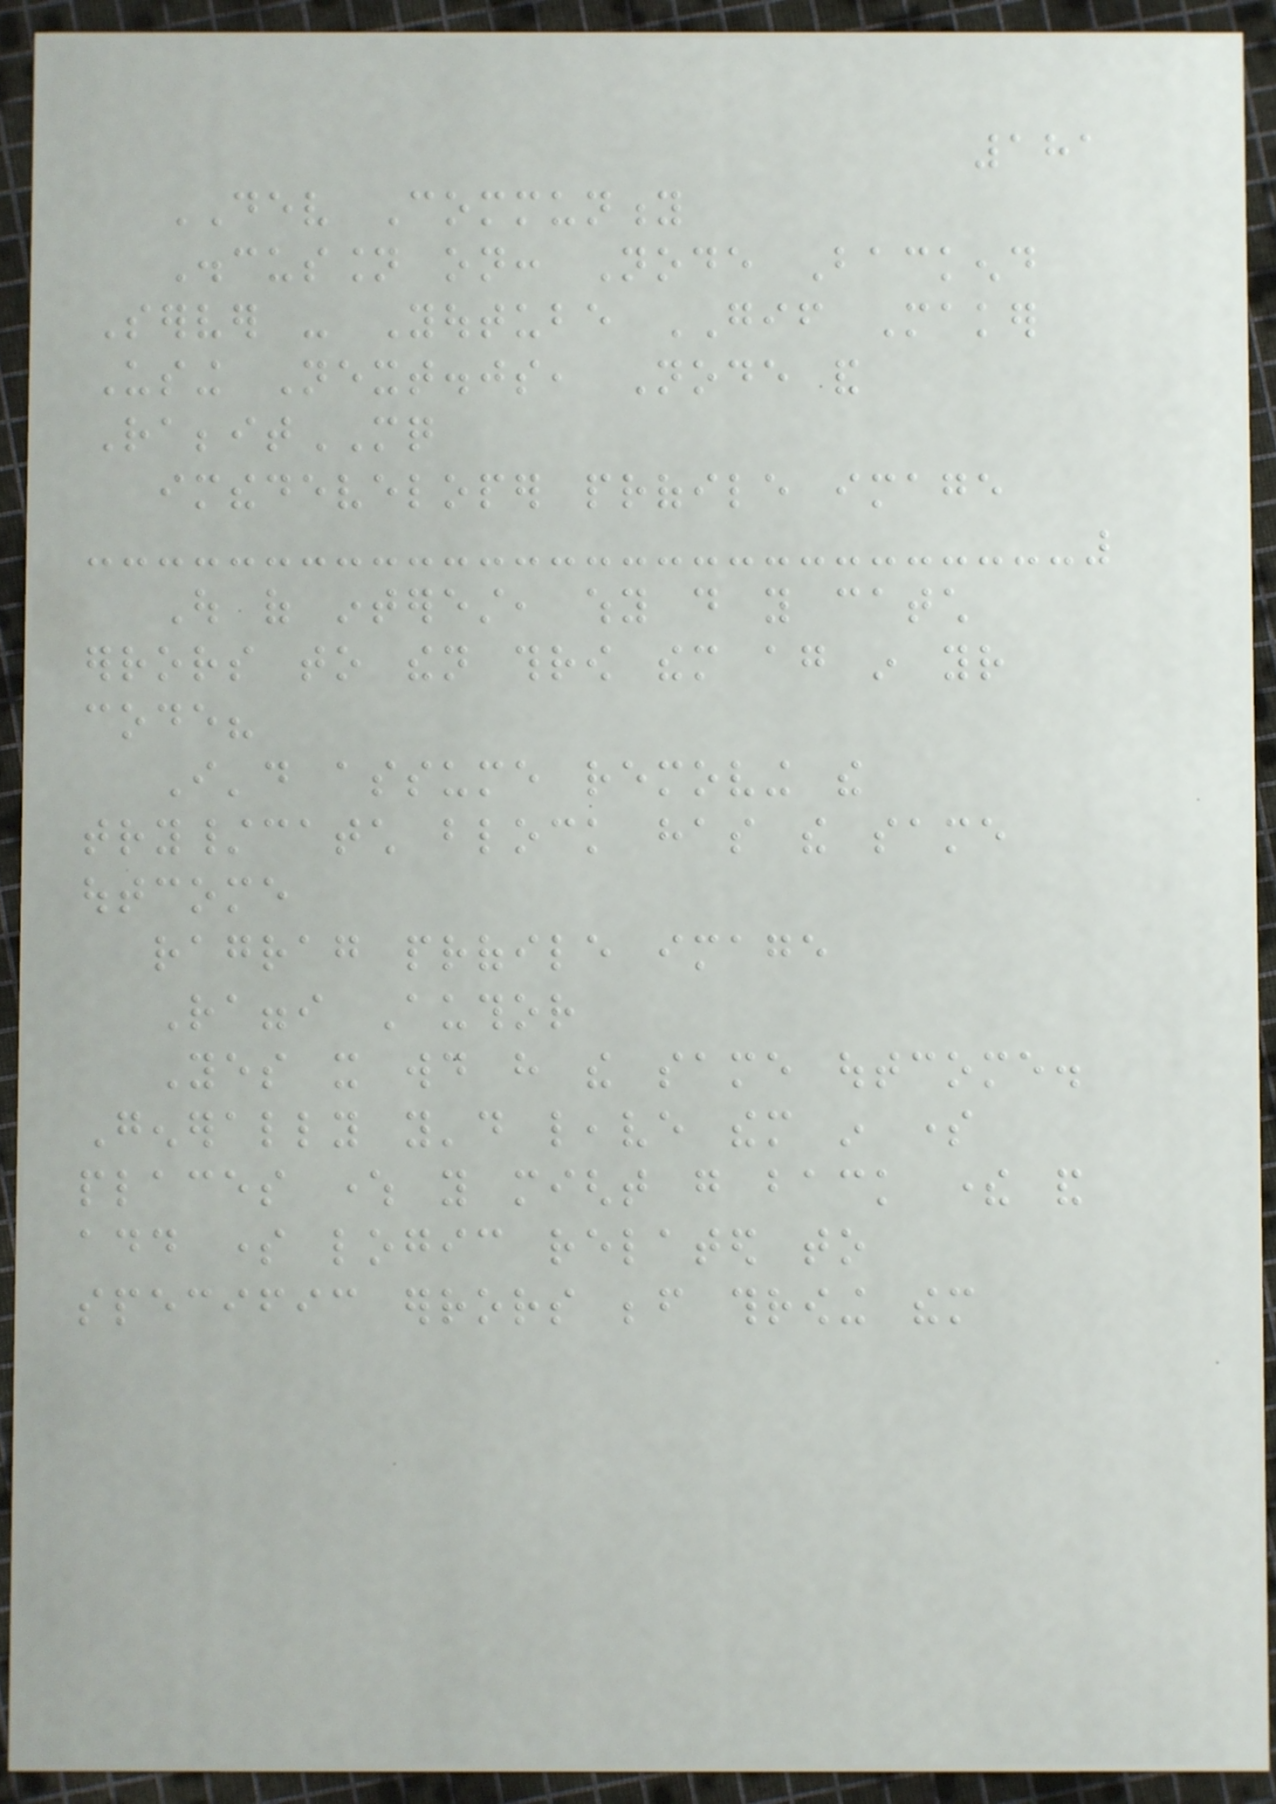181
DEV Community
Discussion on: Node Backend
Server - Youtube GIF Maker
Using Next.js, Node and
RabbitMQ
imthedeveloper profile image
Out of interest, why do you catch
errors to then throw them again in your
code?
I'd assume removing the
try/catch block has the same
outcome
ragrag profile image
Raggi Author
Yes it would have the same outcome.
Generally you'd leave them in some
places where you might go back there and
add some logic related to
specific errors before throwing them
